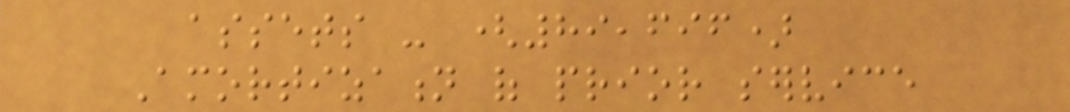assets - (89,696)
Amortization of prior service
